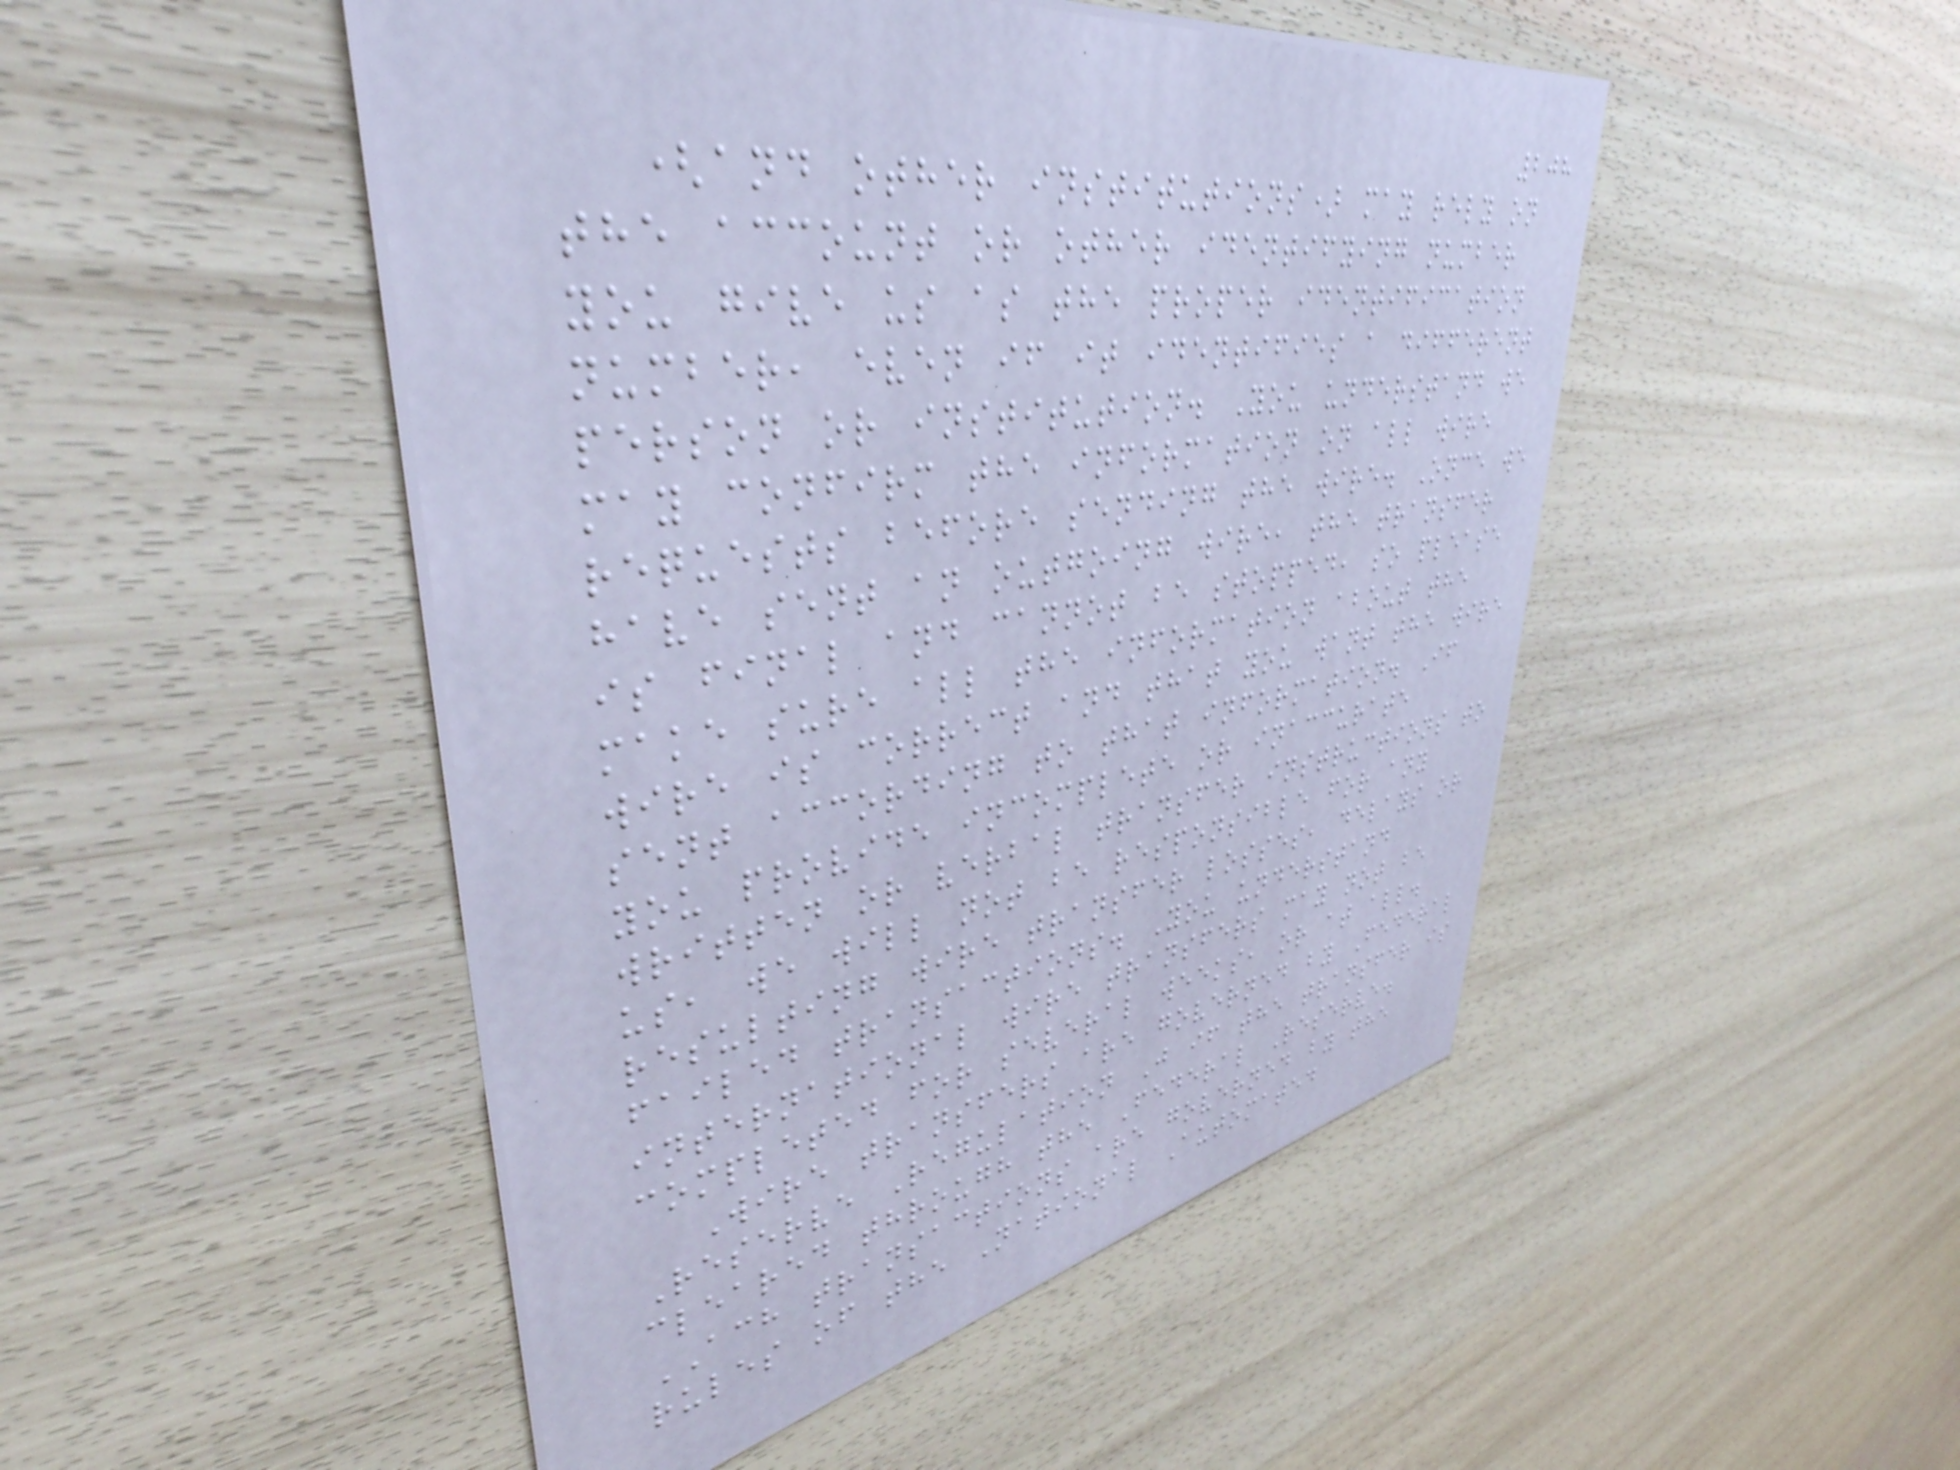208
(and other institutions) may rely on
the account or other identifying number
you give us as the proper identification
number, even if it identifies a different
person or institution. You understand we
may confirm the information on all wire
requests before sending the wire. Once we
have sent an outgoing wire, the transfer
is final and cannot be stopped, so please
make sure all the information about the
wire is correct and that you want the wire
sent according to that information. If
you provide incomplete or inaccurate
written or verbal transfer instructions to
us, we will not be responsible for any
resulting wire transfer losses, delays or
failed transactions. You understand
international wire transfers may not be
completed for several weeks, or at all.
Wire transfers are governed by Federal
Reserve Regulation J if the transfer is
cleared through the Federal Reserve.
ACH transactions are governed by the
rules of the National Automated
